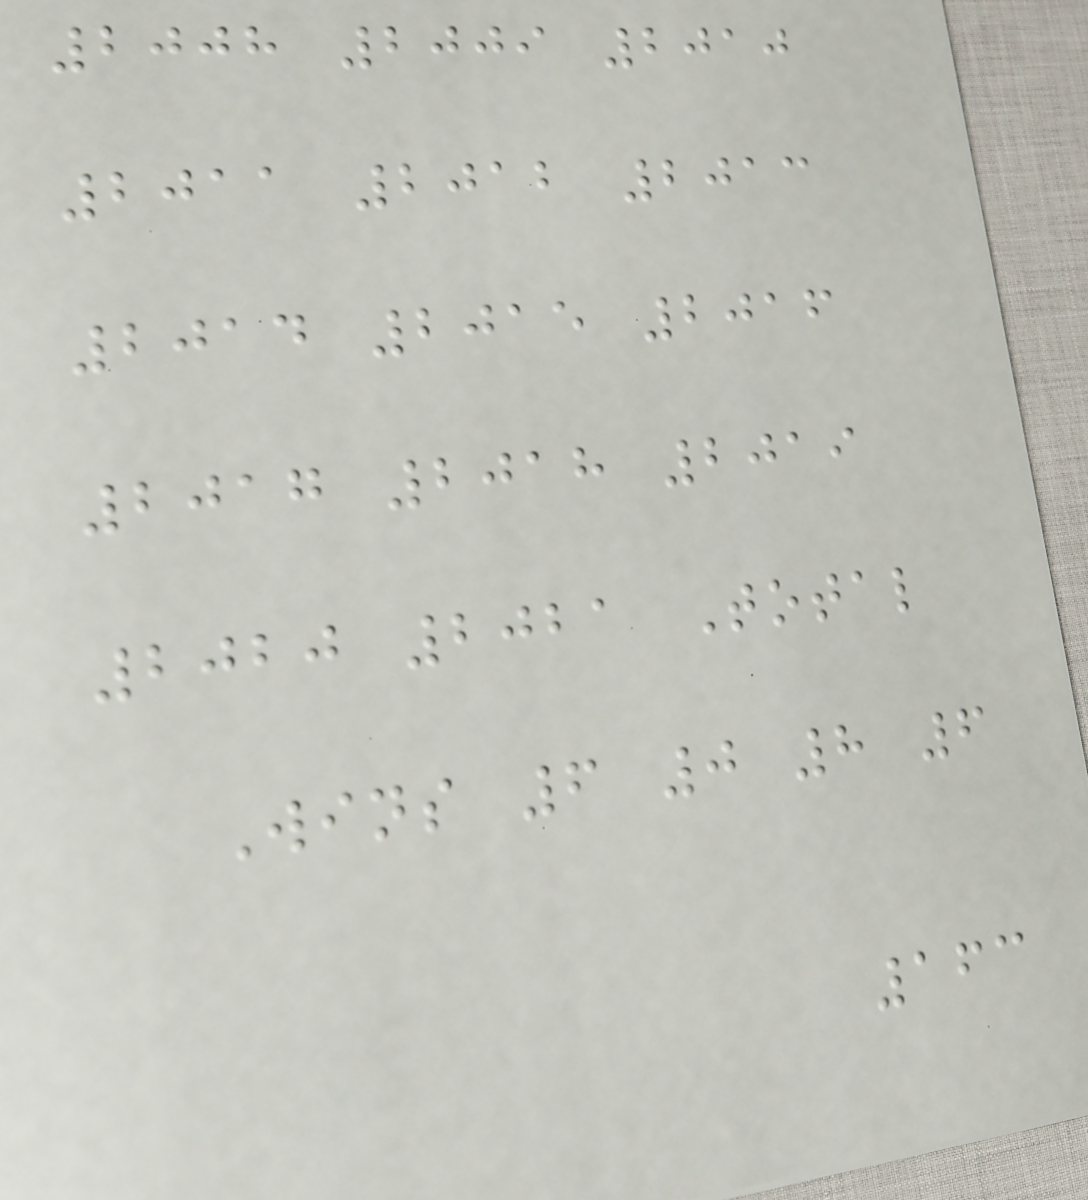2008 2009 2010
2011 2012 2013
2014 2015 2016
2017 2018 2019
2020 2021 Total
Wins 6 0 8 6
163
